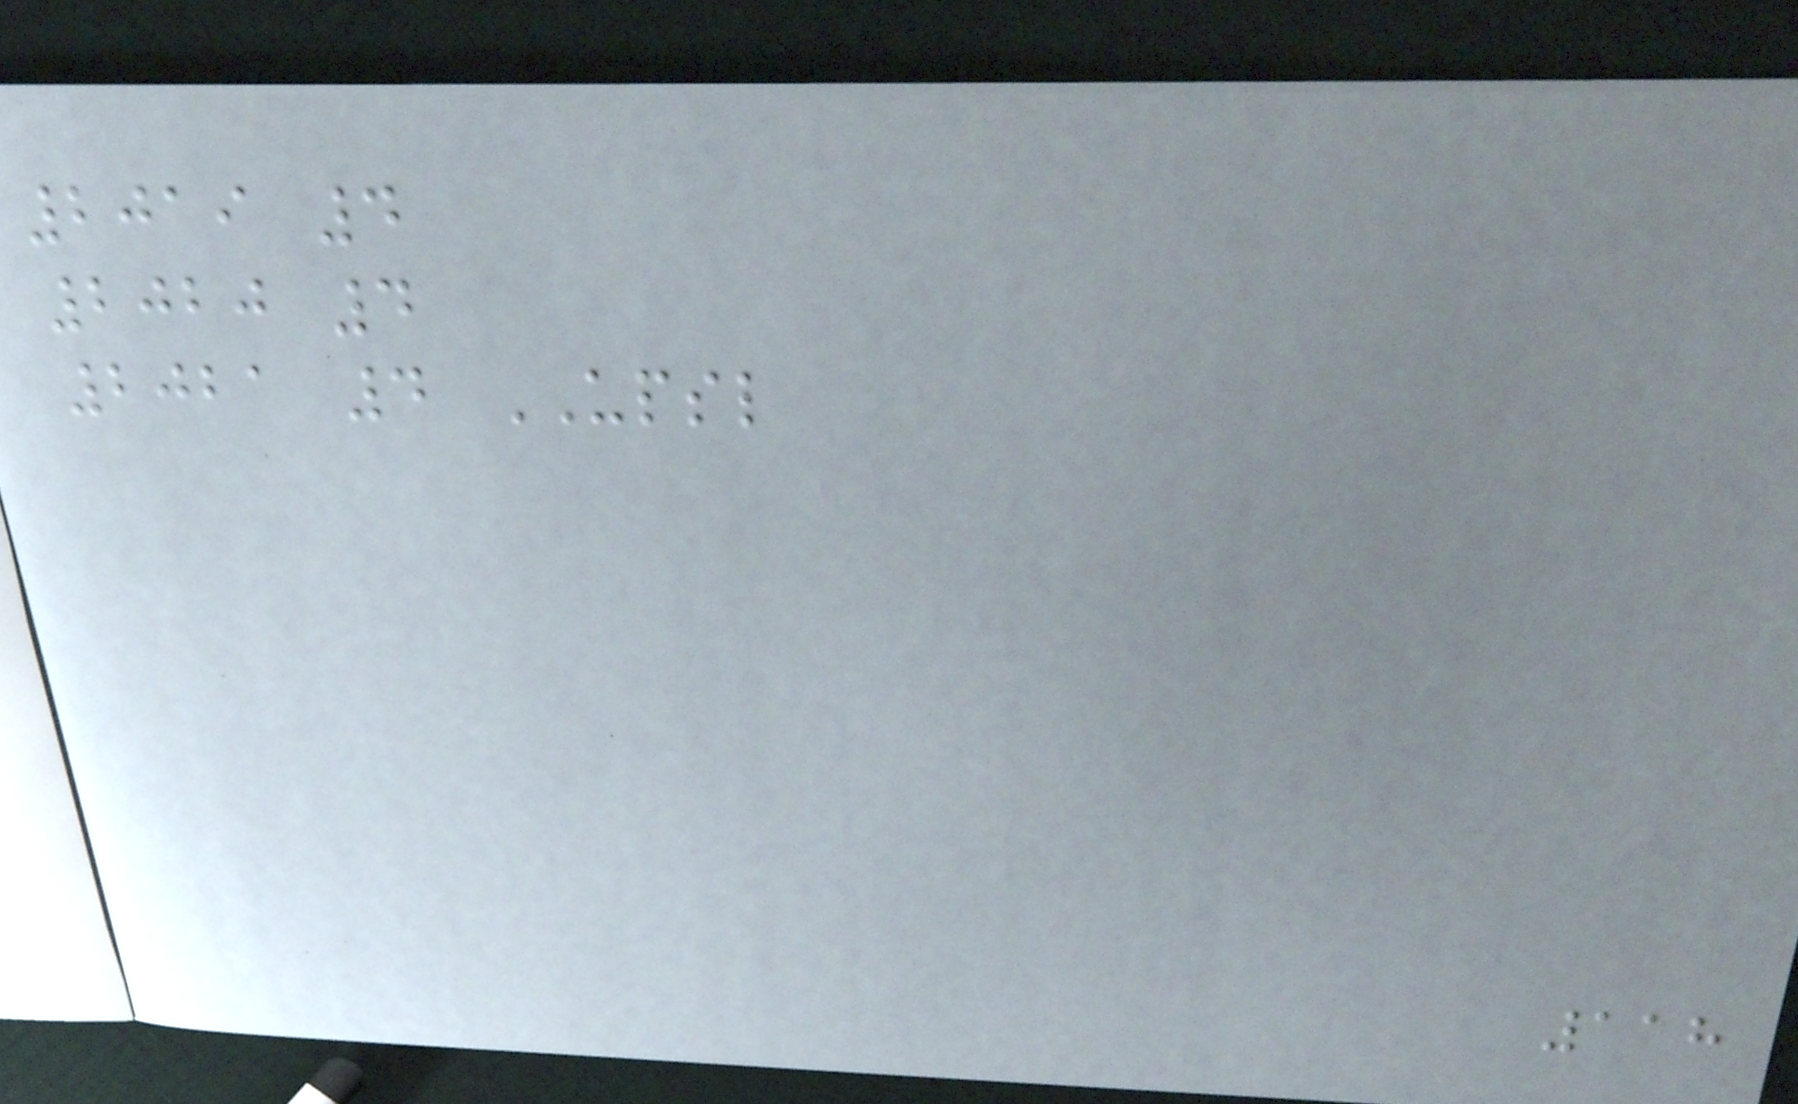2019 4
2020 4
2021 4 UPSL
118
